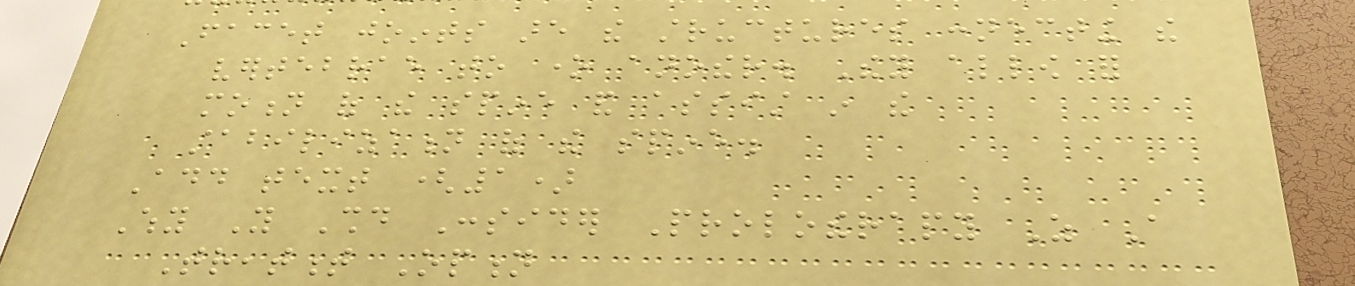Facet joints are the structures connecting the
vertebrae to one another. They allow for
motion of the spine and assist in the
stabilization of the spine.
Add text (1)
Why You Should Consider Prolotherapy As A
Treatment Option
